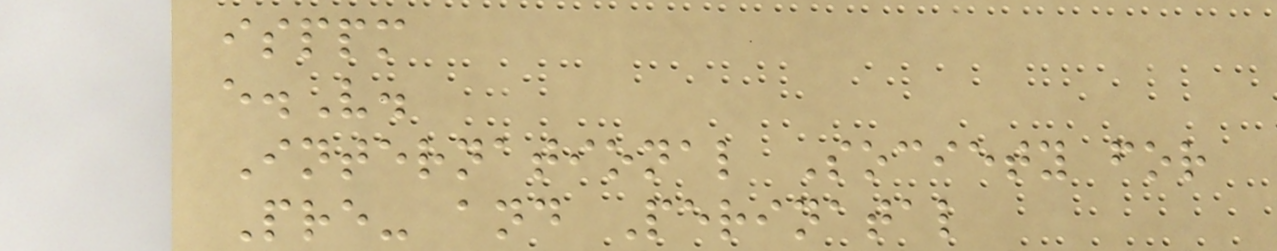isppm
e.V.
International Society for
Pre- and Perinatal
